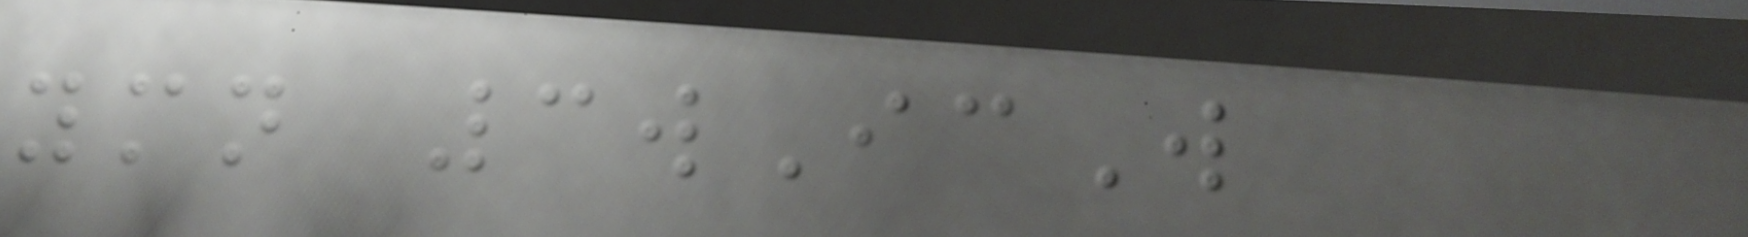ymn 3wIcW
